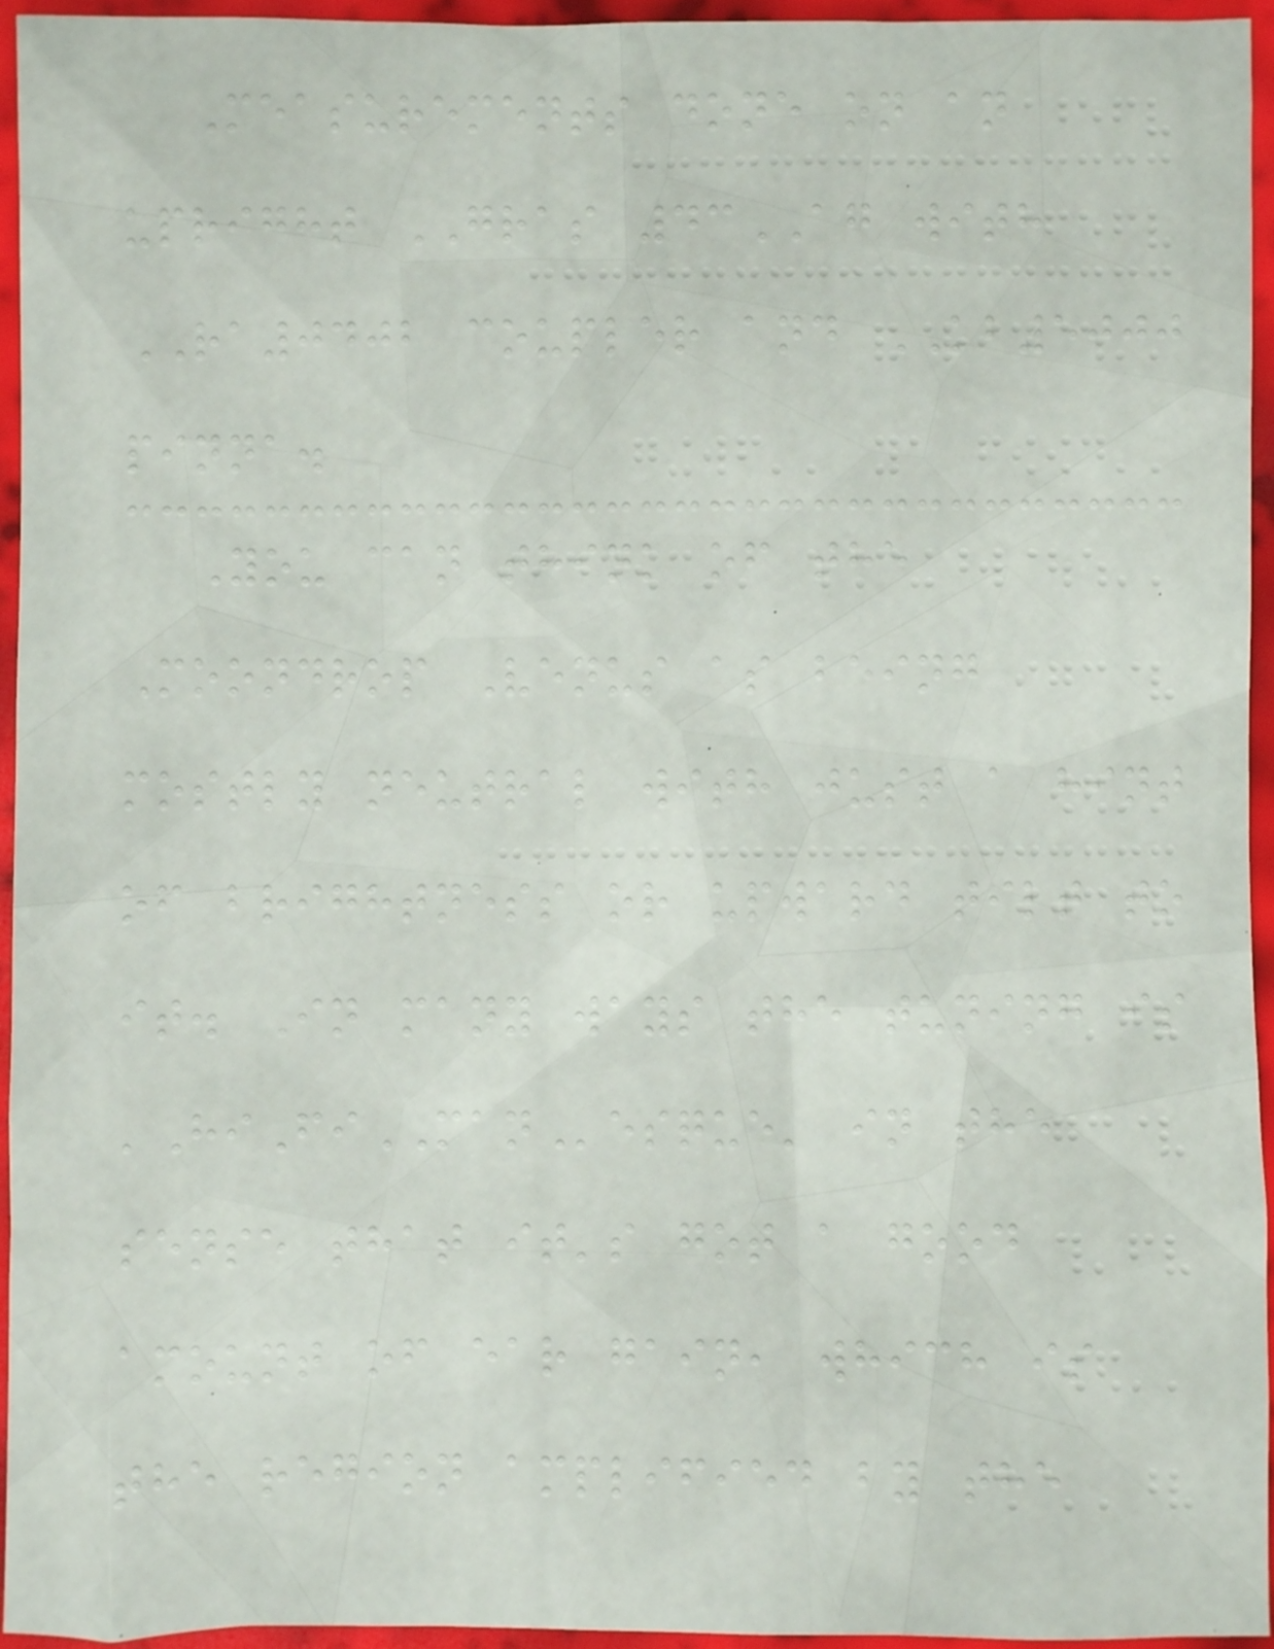Measurements done on an
upright GRAS 43AG with
RA0402 coupler and KB5000
pinna.
You can think of the
Moondrop Venus as being
mostly neutral with just a hint
of brightness or upward tilt to
it. In many ways the tuning is
'HiFiMANesque' in the
sense that it's got a good
amount of ear gain, which is
the region amplified by the
